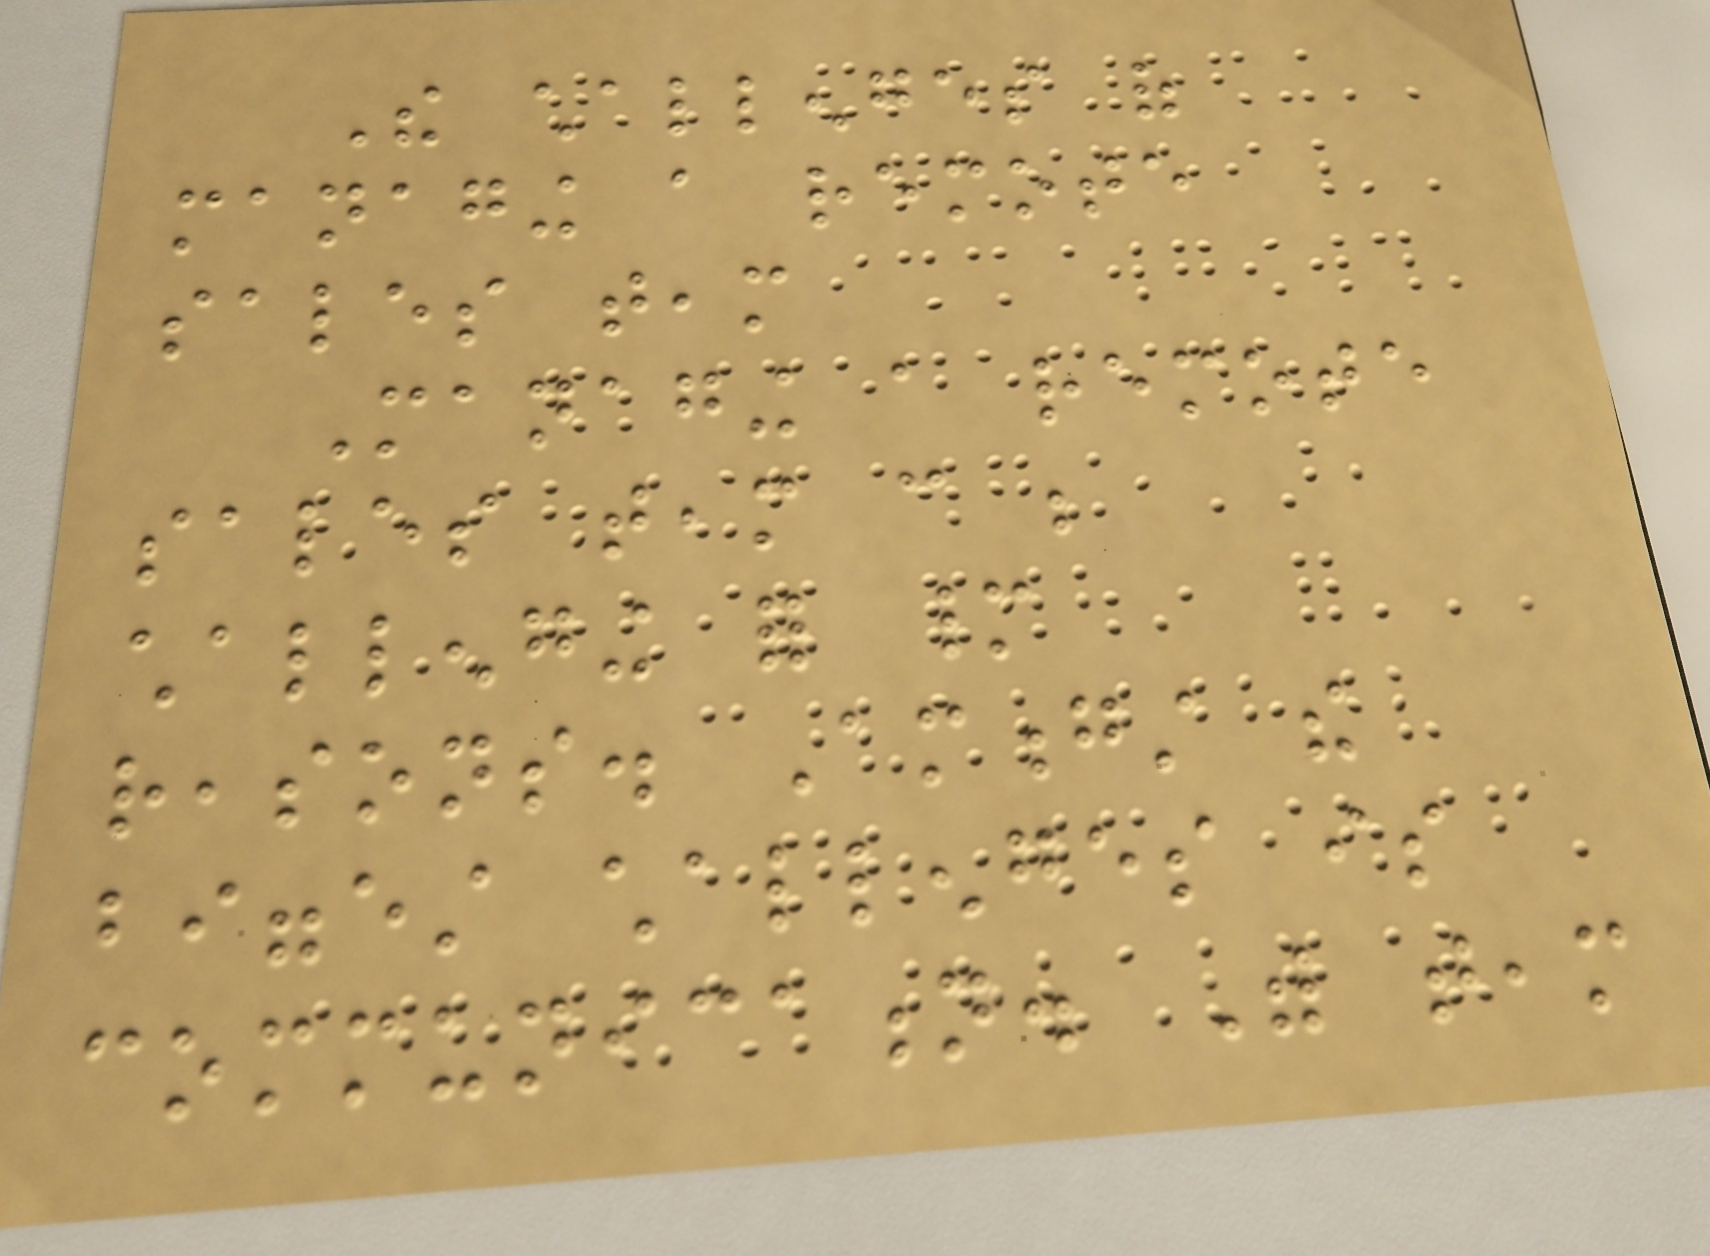The challenges of
managing a remote
sales team
Managing a remote
sales team can be
challenging for many
reasons. Amongst the
biggest challenges is
communication. With team
